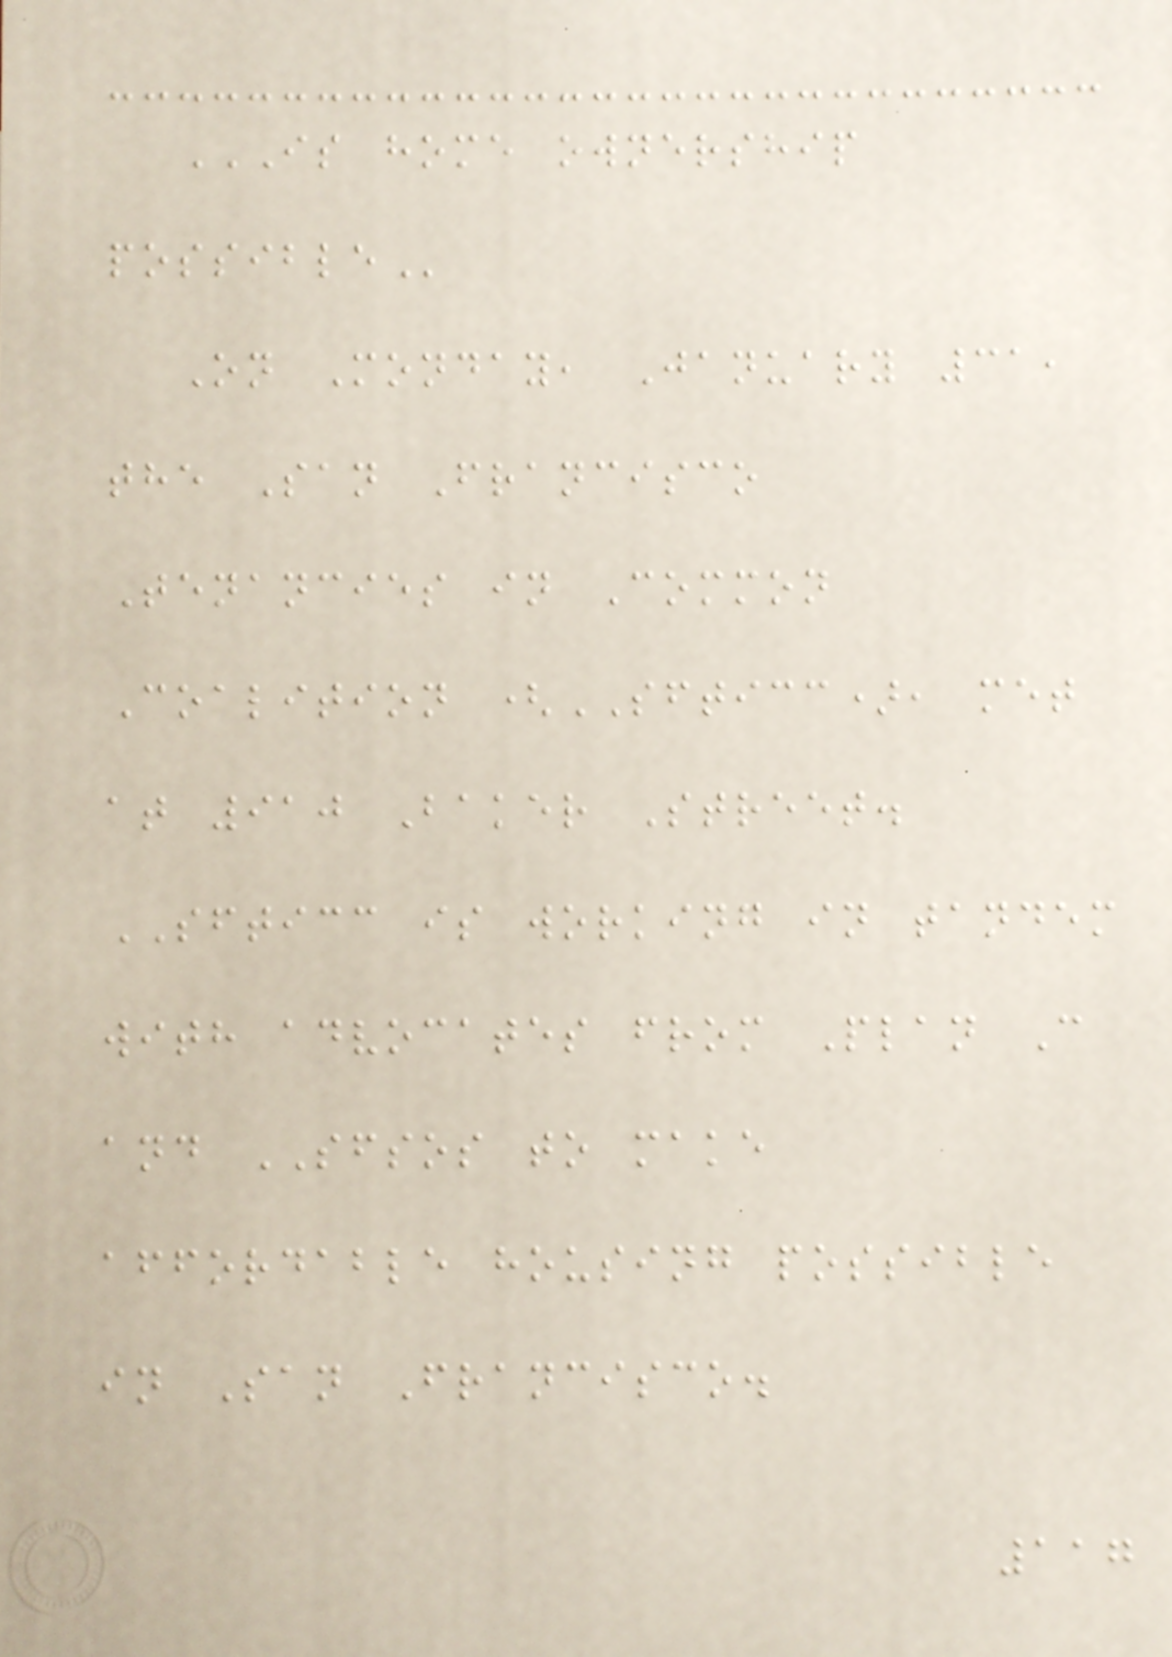IS HOME OWNERSHIP
POSSIBLE
On Monday, January 31,
the San Francisco
Tenancies in Common
Coalition (SFTICC), met
at 910 Baker Street.
SFTICC is working in tandem
with advocates from Plan C
and SFSOS to make
affordable housing possible
in San Francisco.
117
